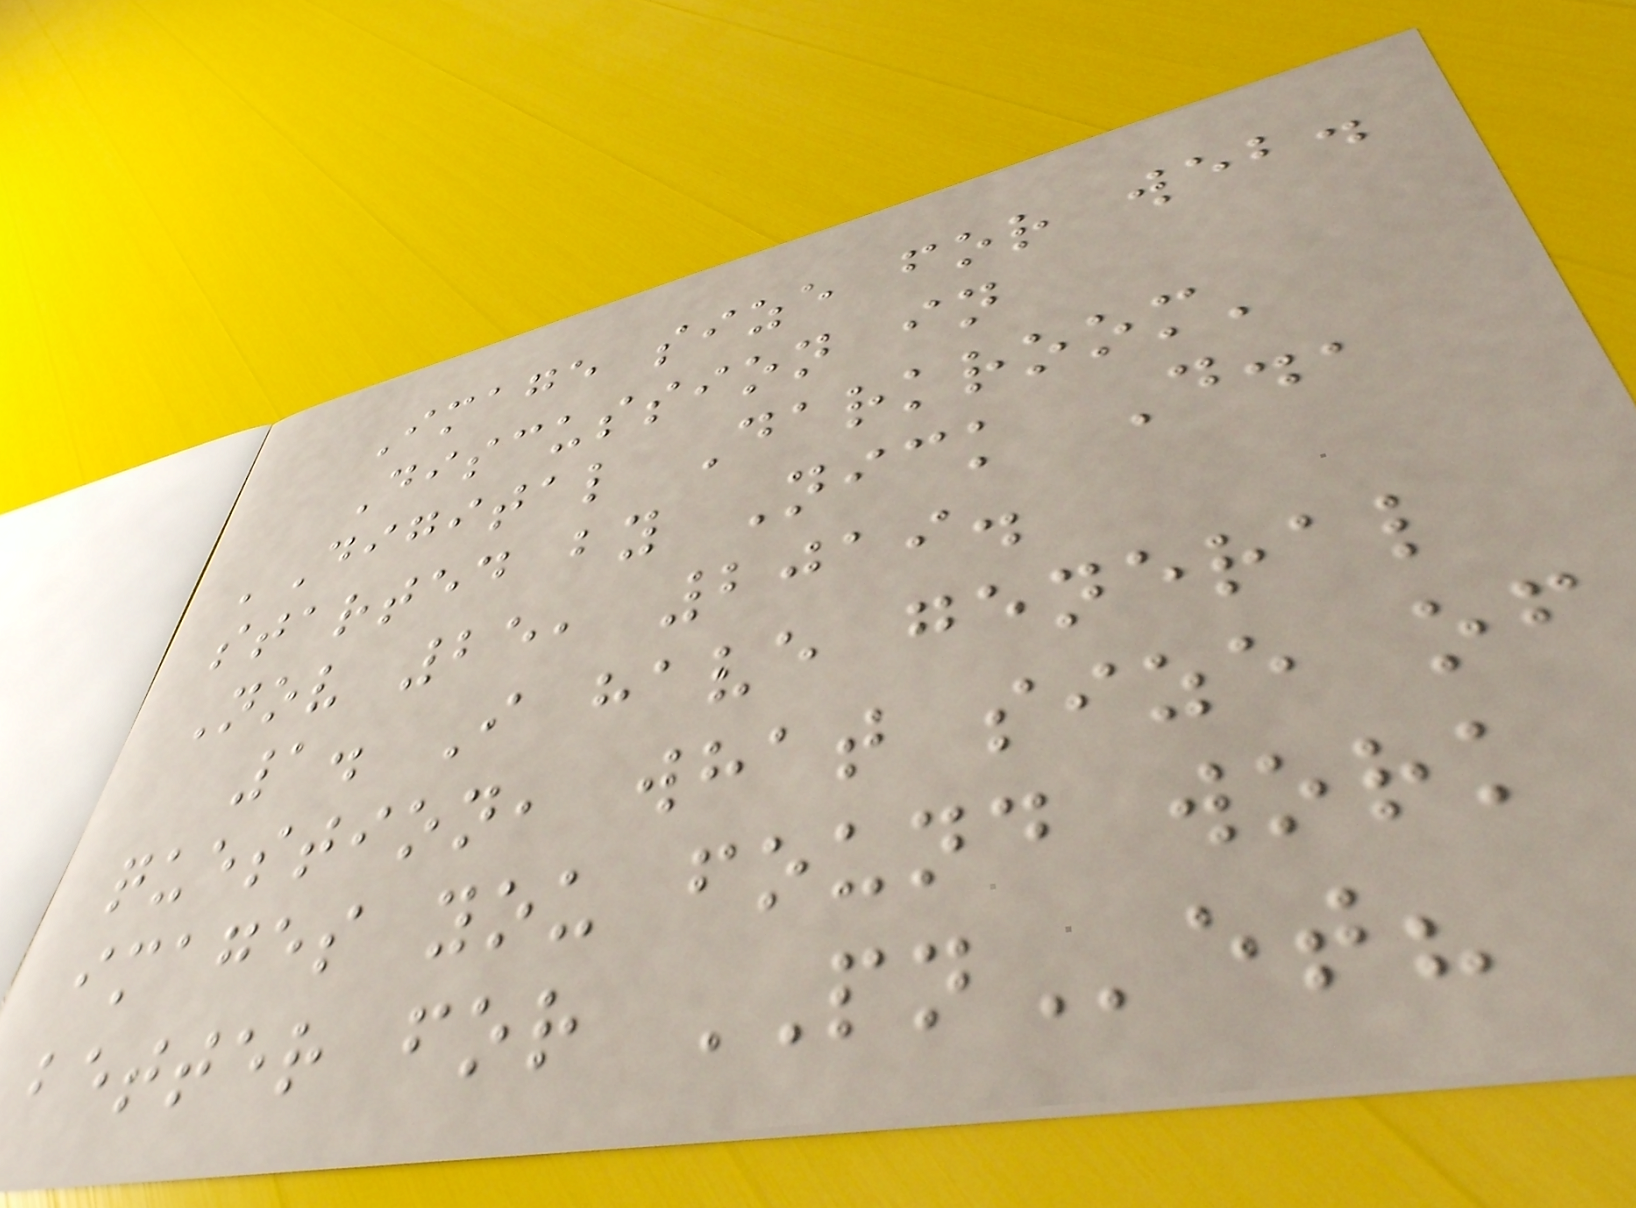Image size for web.
Discussion in
'Digital Darkroom'
started by Nick D.,
Nov 25, 2019.
1. I have general
question, what size of
images you found work
better for PNet?
